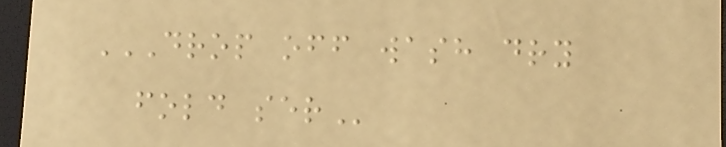DROP OFF WASH DRY
FOLD SER
